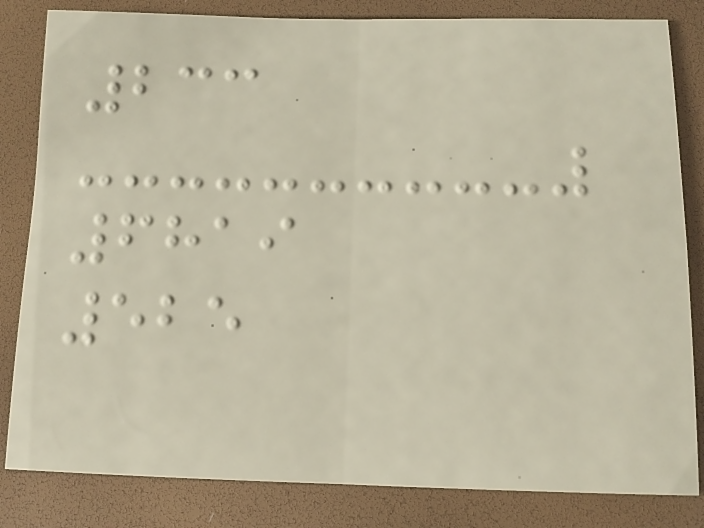233
6819
525
